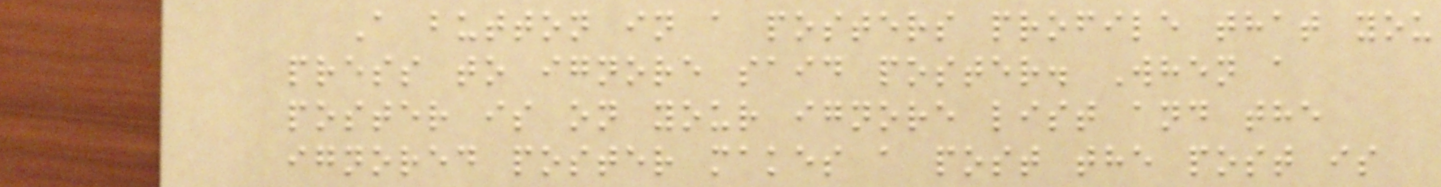A button in a posters profile that you
press to ignore said poster. When a
poster is on your ignore list and the
ignored poster makes a post the post is
